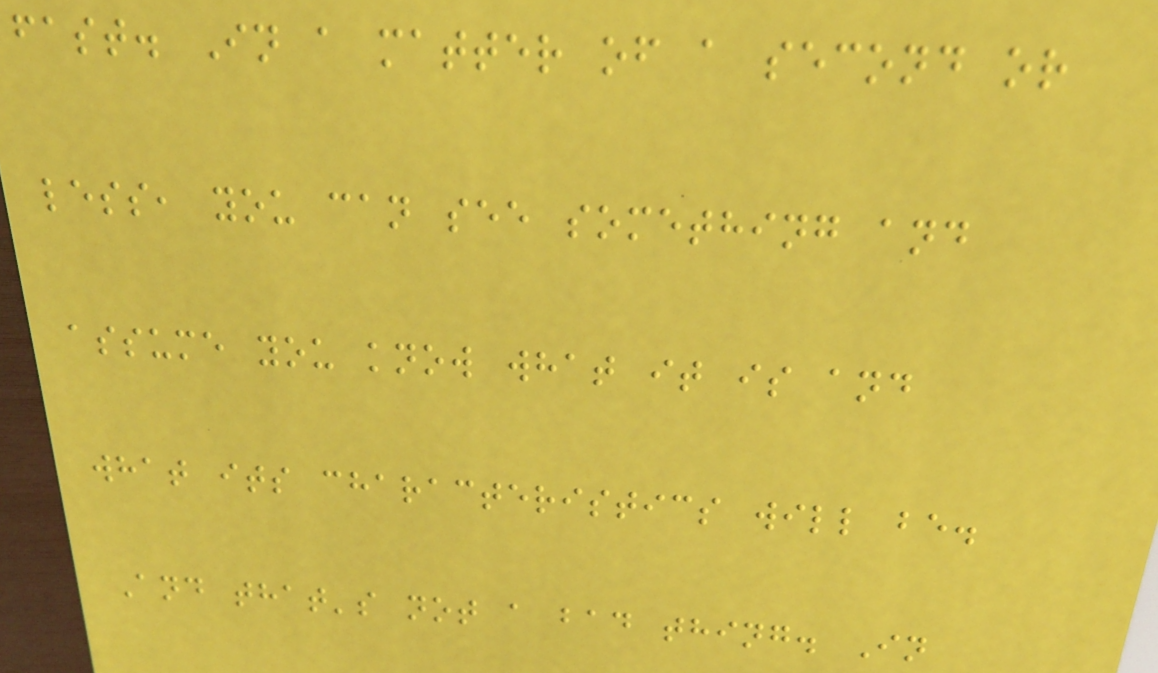fast. In a matter of a second or
less, you can see something and
assume you know what it is and
what its characteristics will be.
And that's not a bad thing. In
